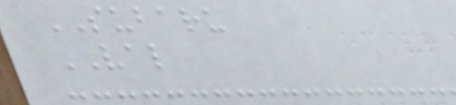SUBARU
VAL
